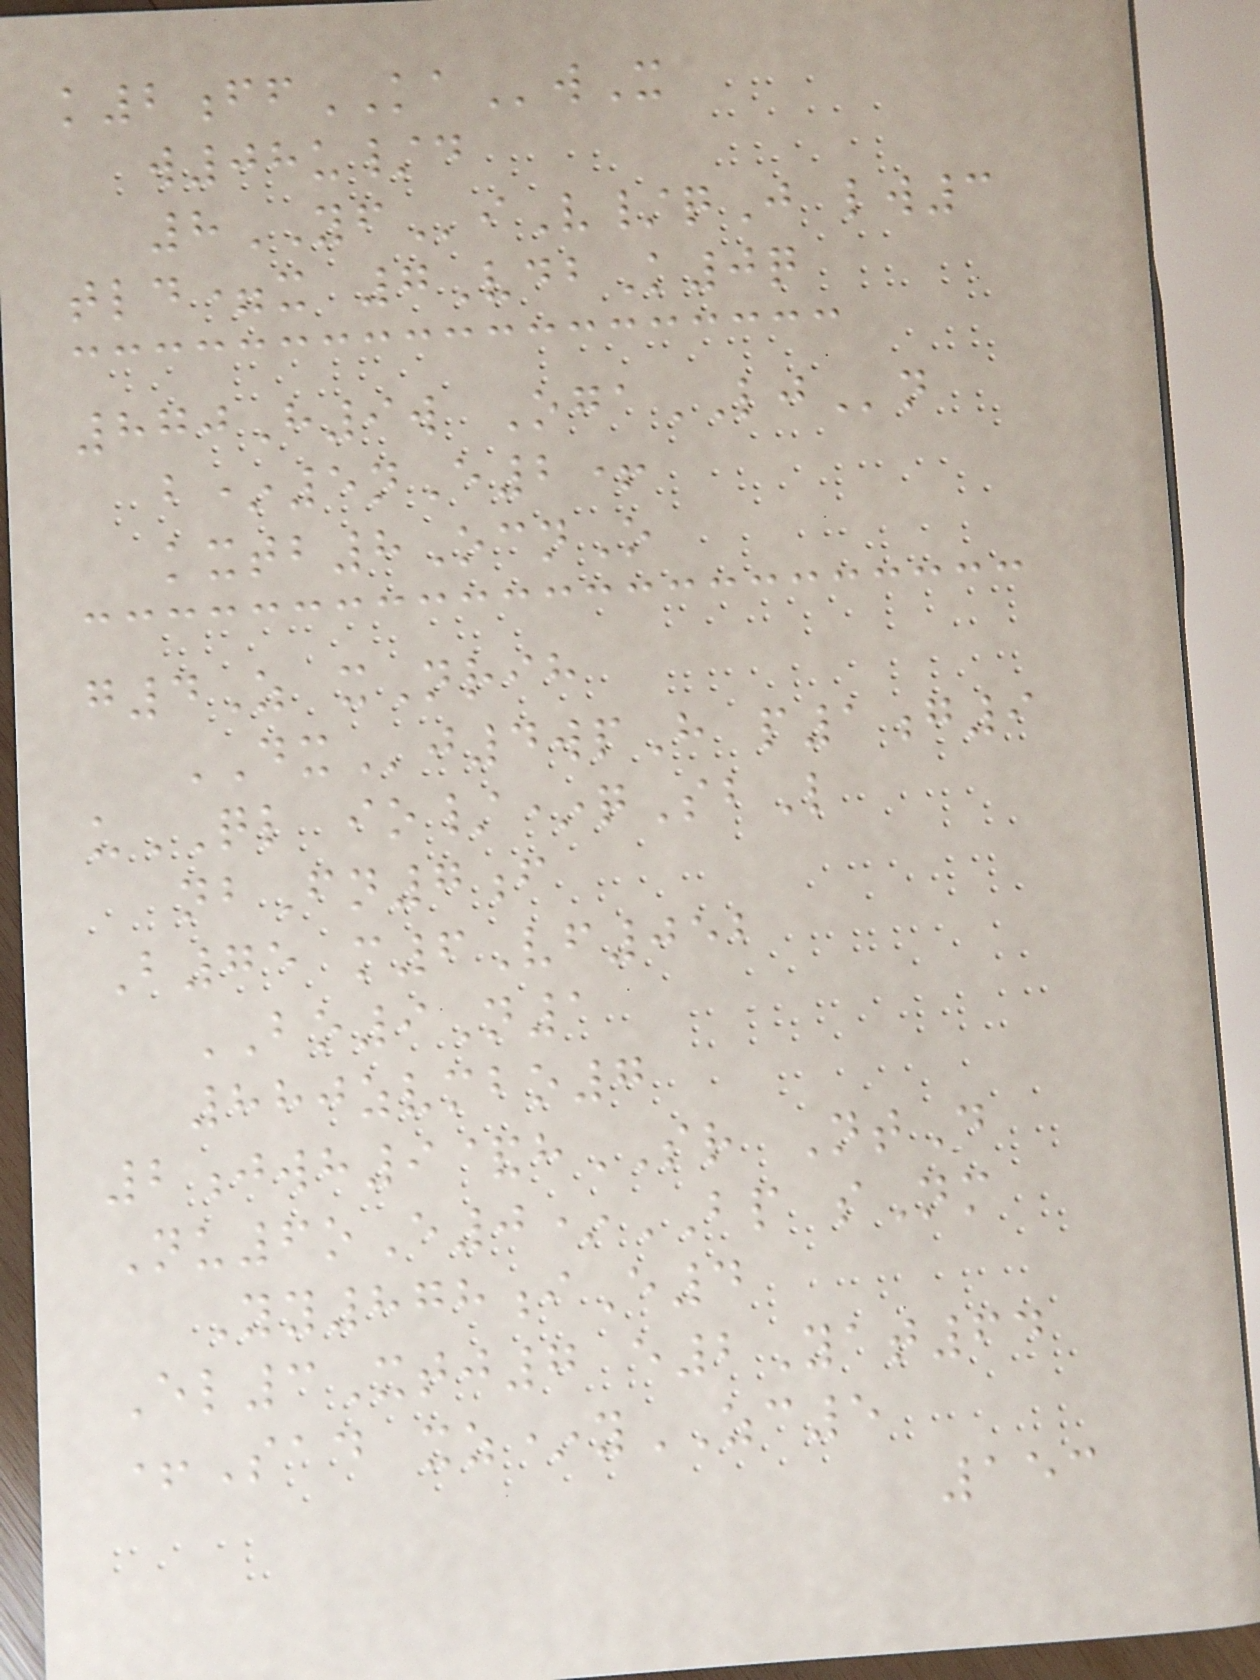k2ffKAwX
w08u/d
8YFiV/qJ lw3
tld=x 7VdbK0q
870H9w OgaLJn
b*5nE2+
kxtb8OcnO
g4Z xNrih
DXj4wpH p1g9
uQL io/*qSbL
nbFn7f
B75 m6Vf052
BO9N1
880zvmbo7
2jwh9&hSR NtD
Nu6oE0*BP sNm
Yy878iE4
El3Xtj7 e2Yat64
+Sad xz*yZC5
153
